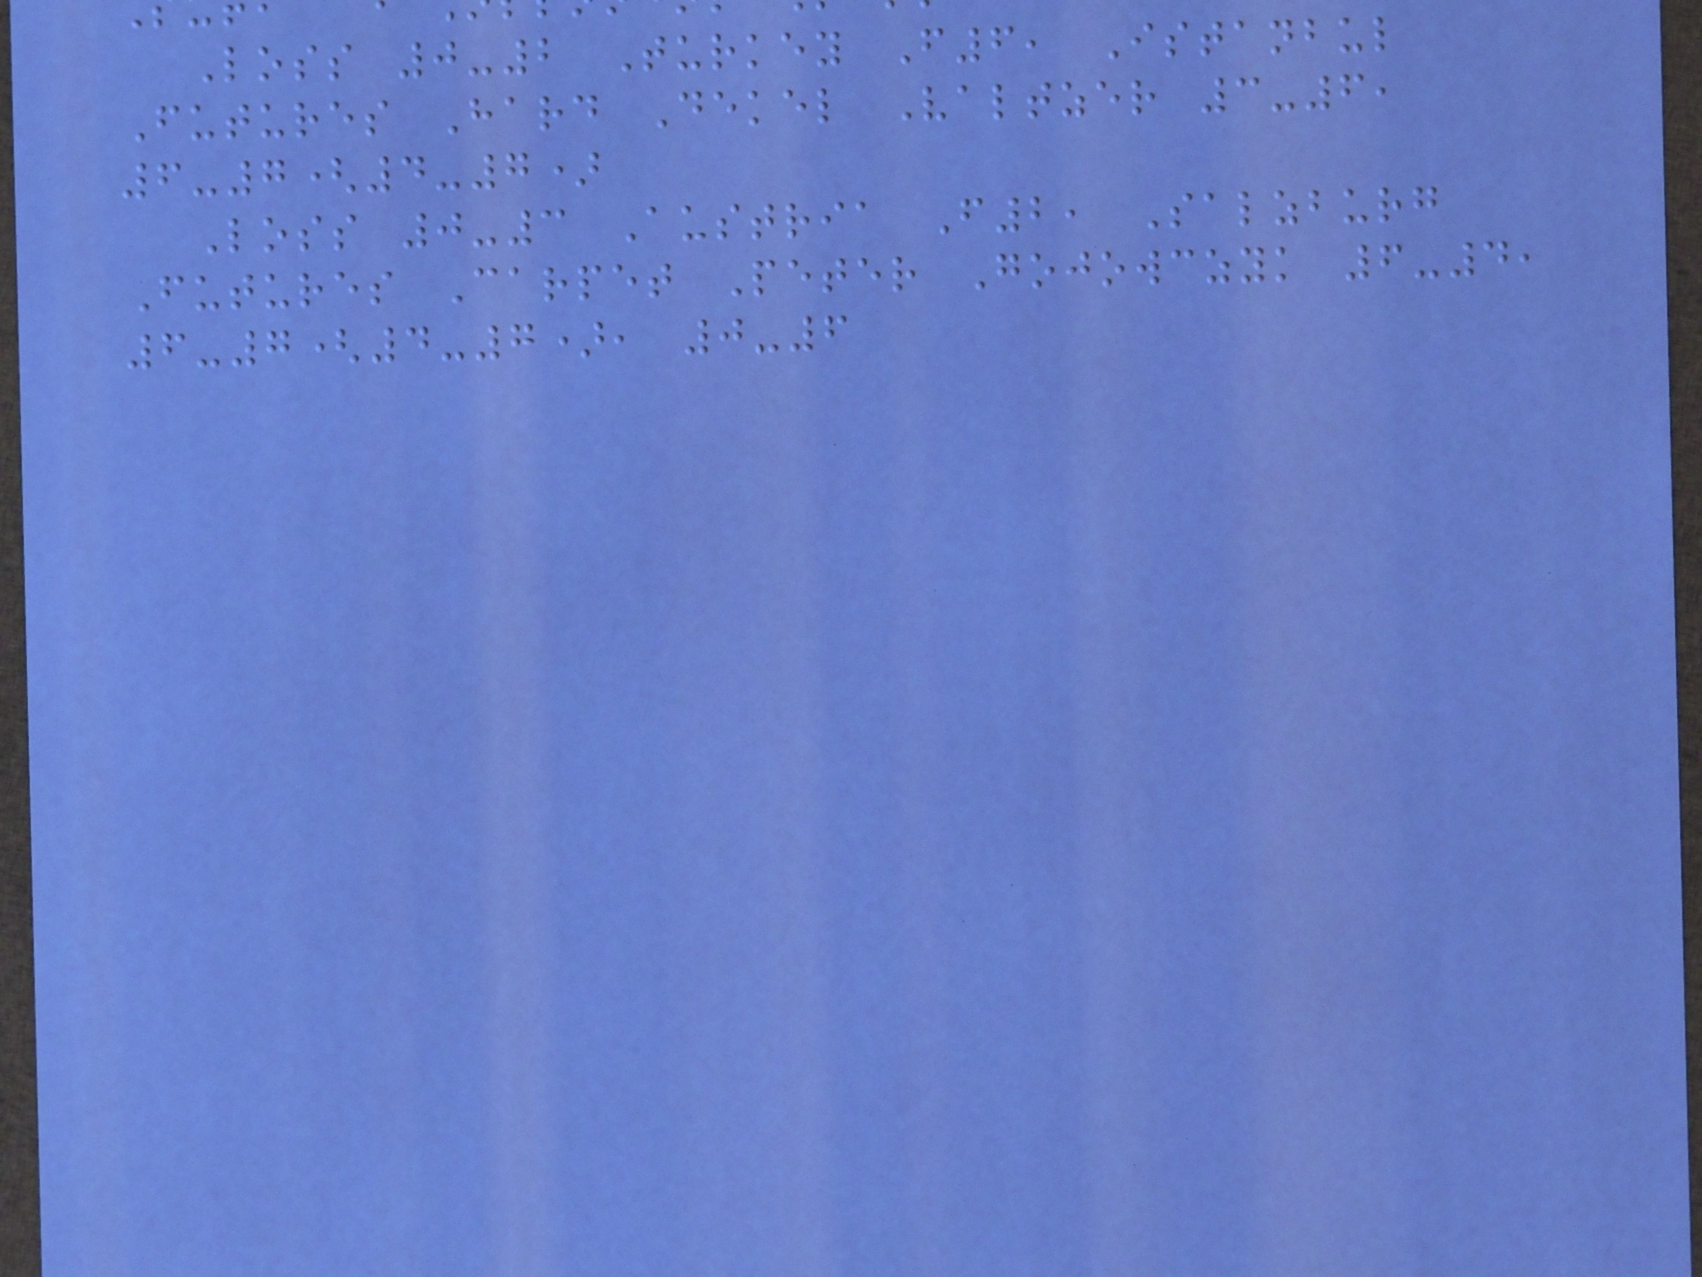Loss 0-2 Turkey F6, Istanbul
Futures Hard Dekel Valtzer 3-6,
6-7(4-7)
Loss 0-3 Austria F2, Salzburg
Futures Carpet Peter Gojowczyk 6-4,
6-7(4-7), 0-6
